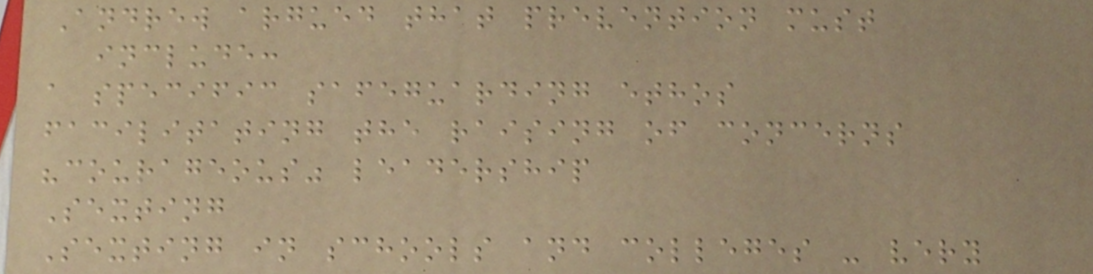Andrew argued that prevention must
include:
a specific safeguarding ethos
facilitating the raising of concerns
"courageous" leadership
Sexting
Sexting in schools and colleges - very
